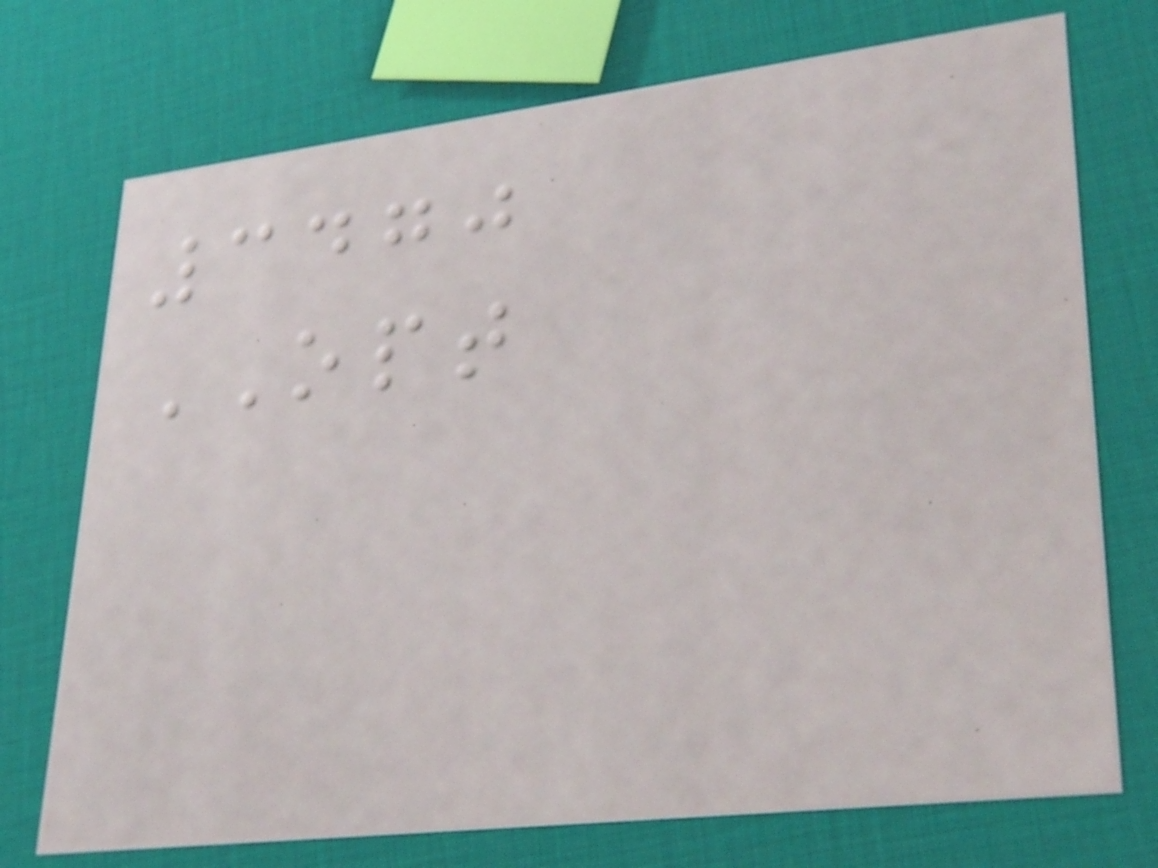3470
OPT
